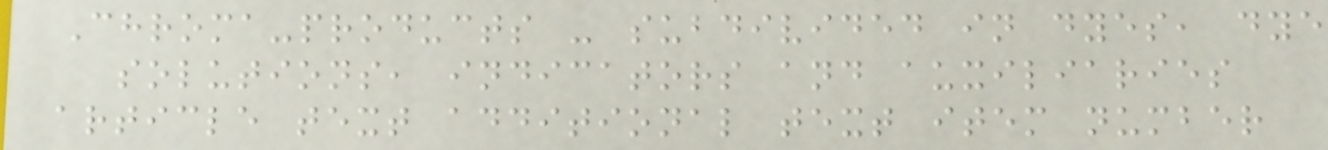Chroma-products - subdivided in dyes, dye
solutions, indicators and auxiliaries
article text additional text item number
